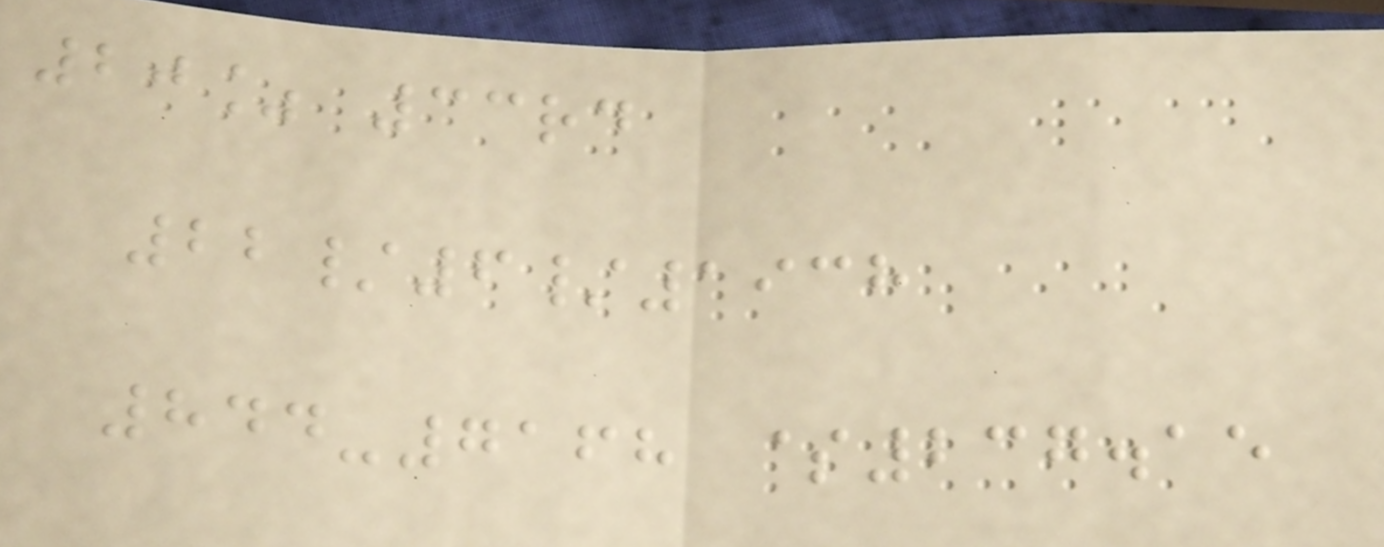20% 33rd
22/6/1938
844-7168 $237.15
